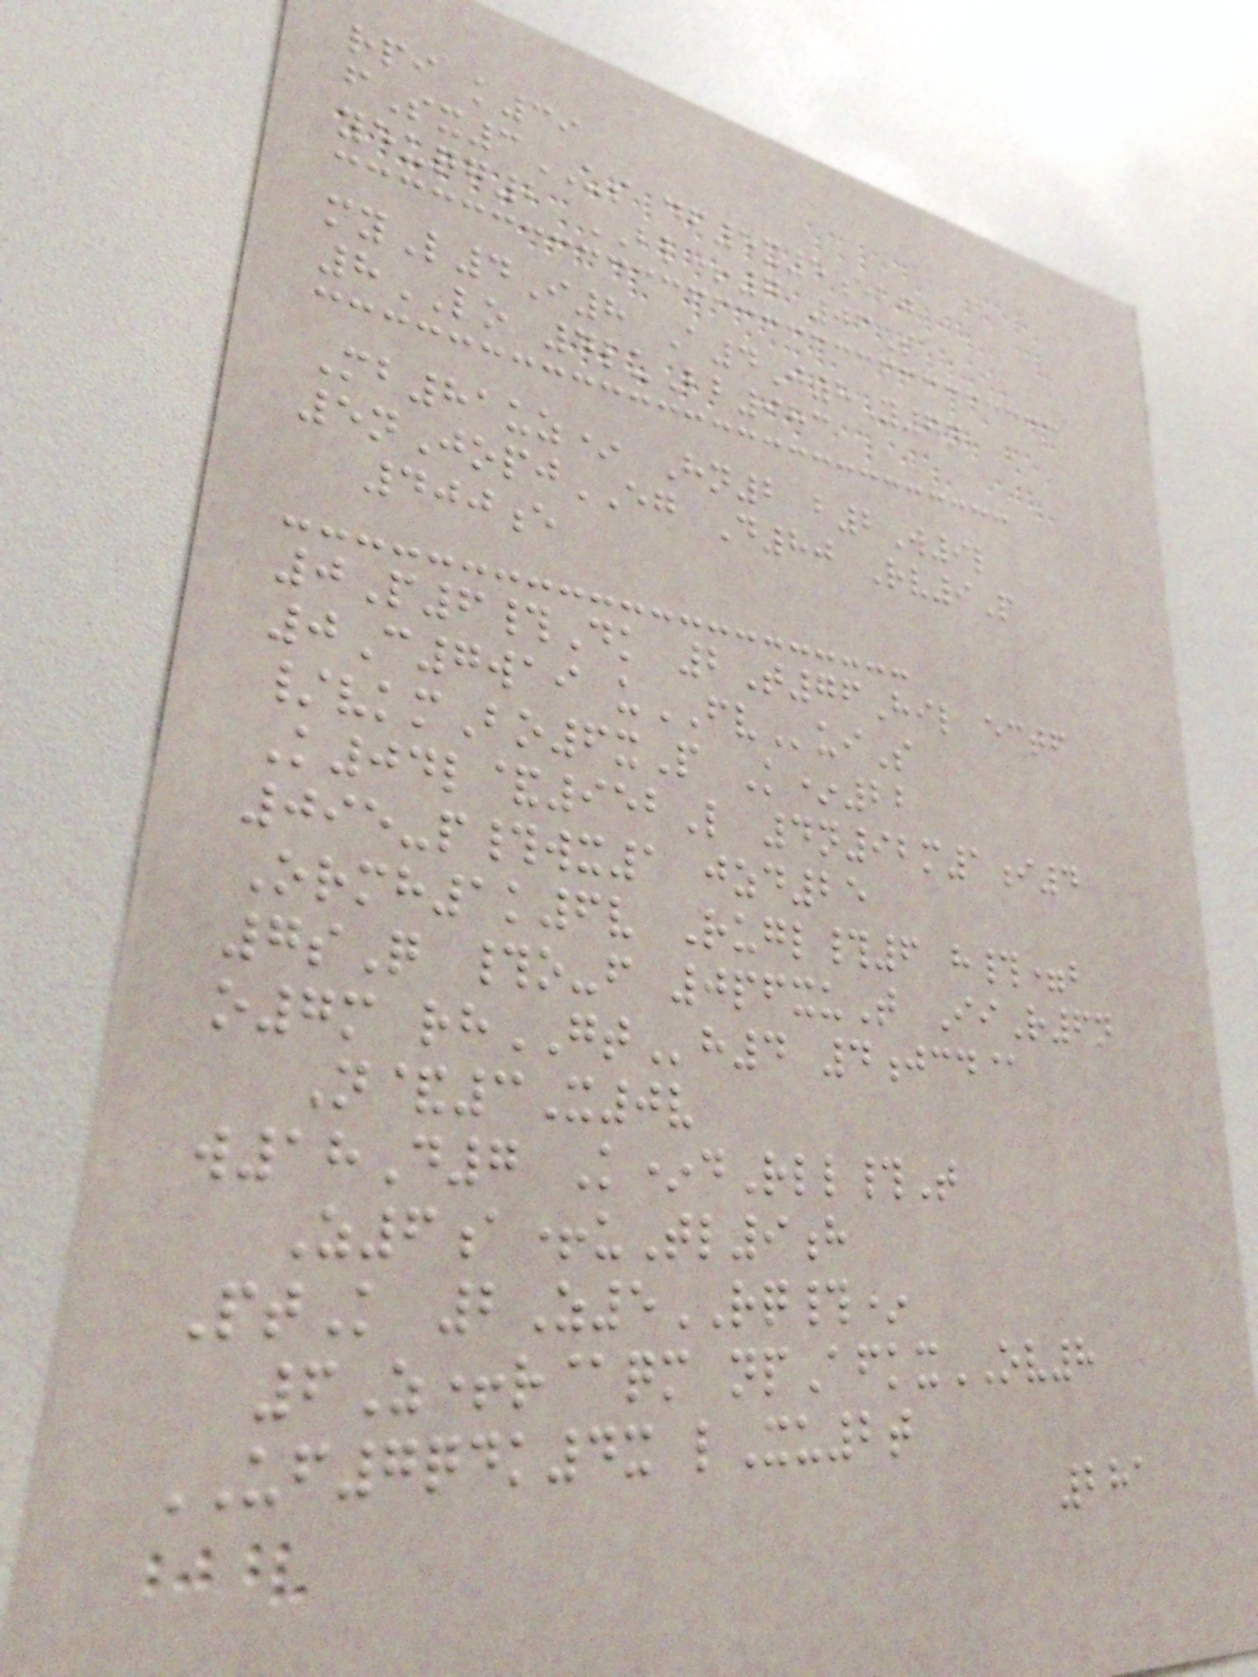rpi k39
fSx3US df5x5eag
yeuqg2 BL+7 03S
myL4I8 A4J8Y7n
8LO 4luBb983
Mb81uz* Hn2 b2W9l
5nJopjEG D80 Rv9P
400e
0P6#Dk 2T76Hil ectf
0C7wai uFVuiS
/vkmBo6xP K*22
K04l&952L 4n92m1i4
095-p#wx1 jzd25
Ormh1k6v Rugl#6 h#=b
7sQ #o-f 0pfxuT IiR6n
o7m rhGTh4 4jcd@
N&3X0v
w18D7 K*dRll#T
Z6a+uTl9h
PtK 2Z5RQ#*
6Z+r@qm npAfkxOV8
UF7qdk4x lXu2t
281
